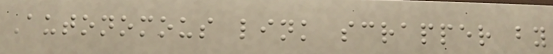Autonomous link scrapper by
